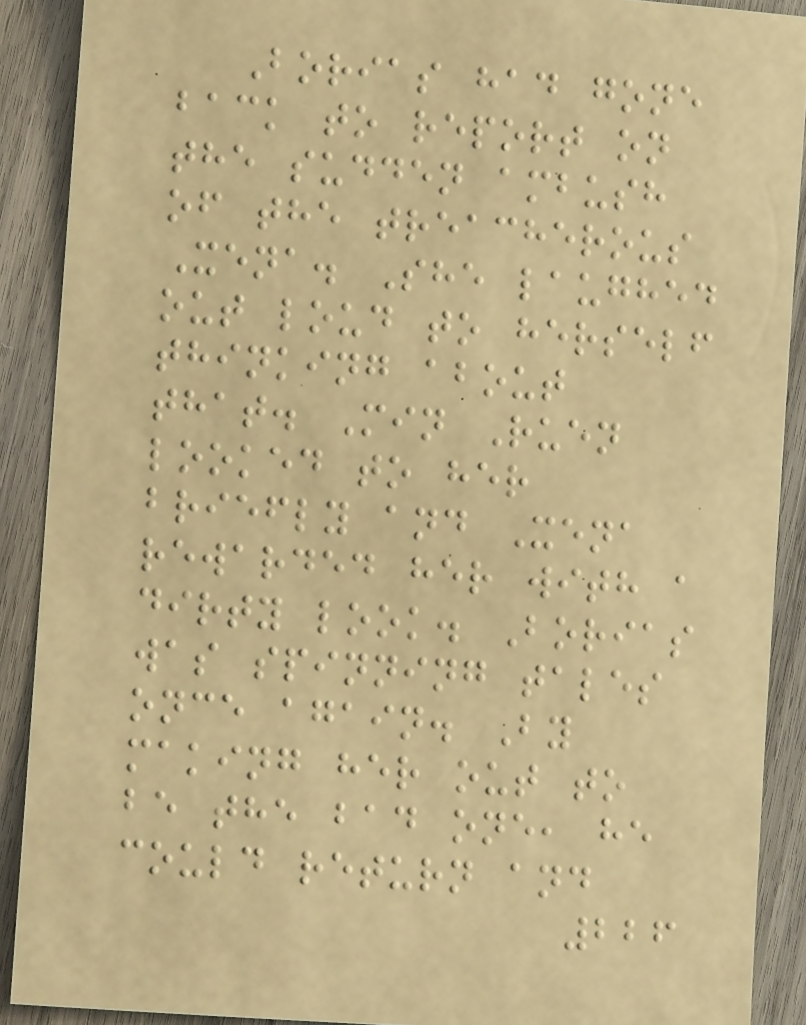Borias had gone
back to report on
the sudden ambush
of the treacherous
Xena. She laughed
out loud to herself
thinking about
that. Min Ruen
looked to her
briefly and Xena
rewarded her with a
dirty look. Borias
was spinning tales
once again. By
making her out to
be the bad one, he
could return and
226
